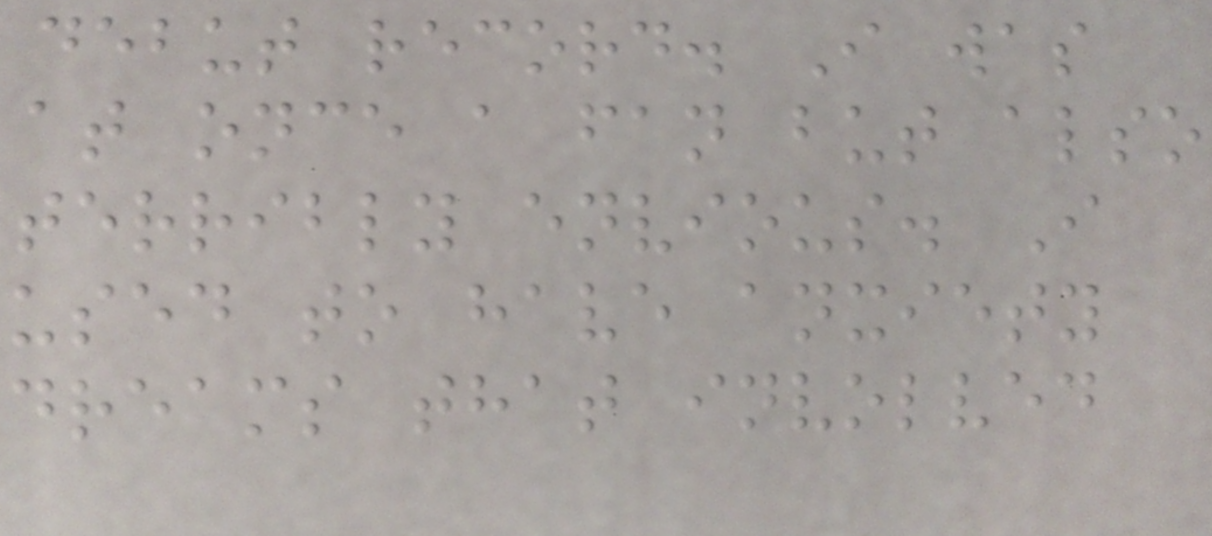debut record. I was
at once a fan but also
terribly envious. I
used to have anxiety
dreams that involved
